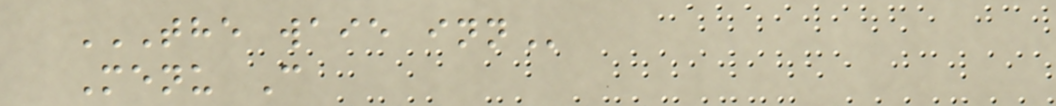THE WAIE INN
Menu C
